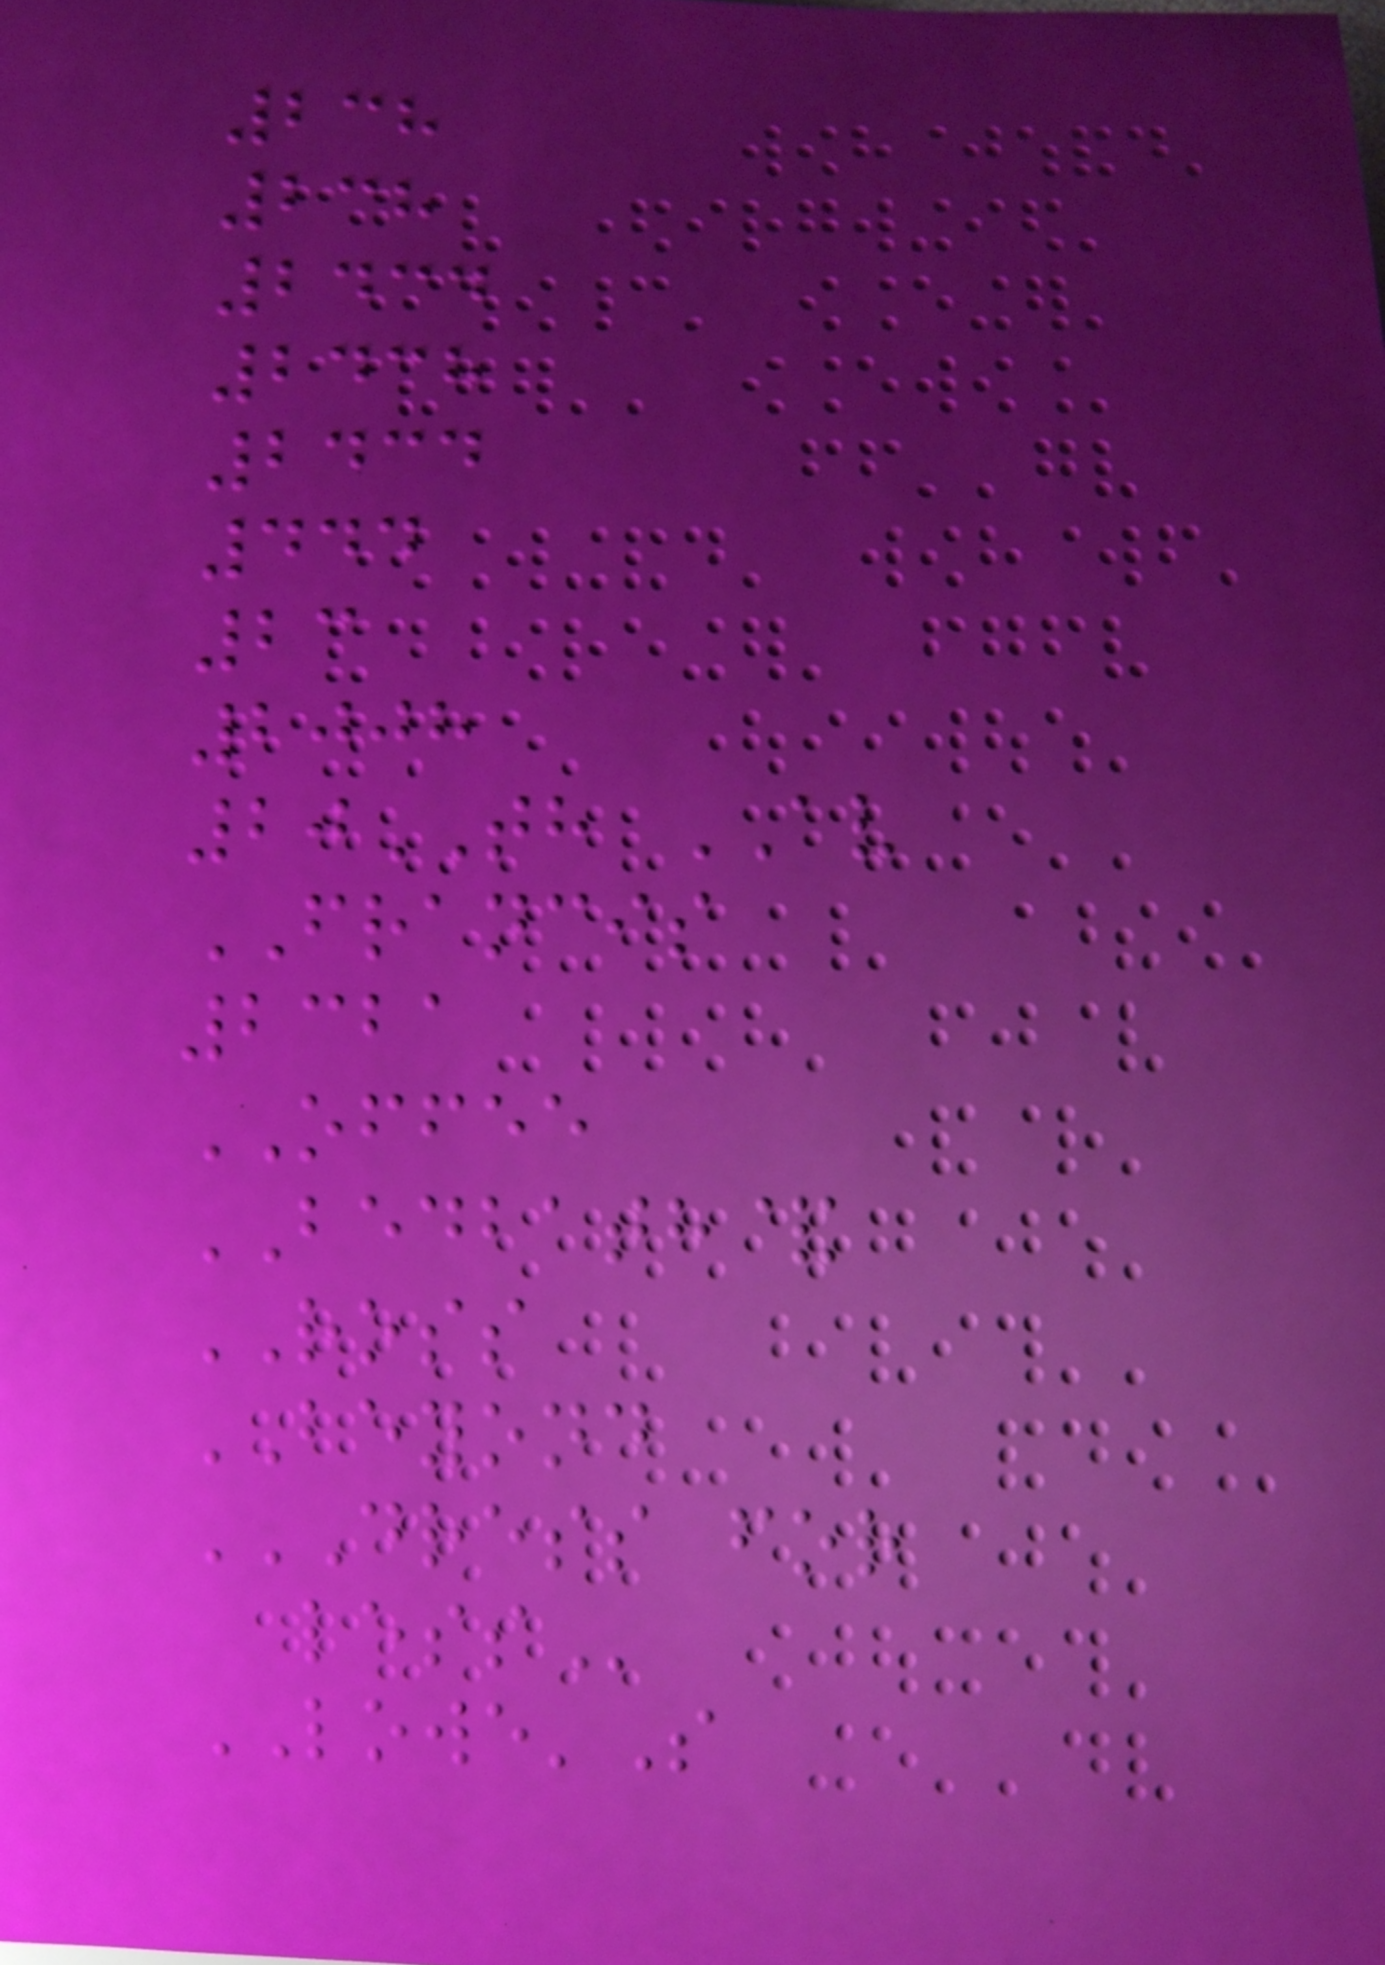238
238
2434
2438
2434
444
23
2008
20TH AV
FRANCIS
2321
OFFEE
BEDBATH&
ROSS
BEYOND
DRESS FOR
LESS
LOWE'S
